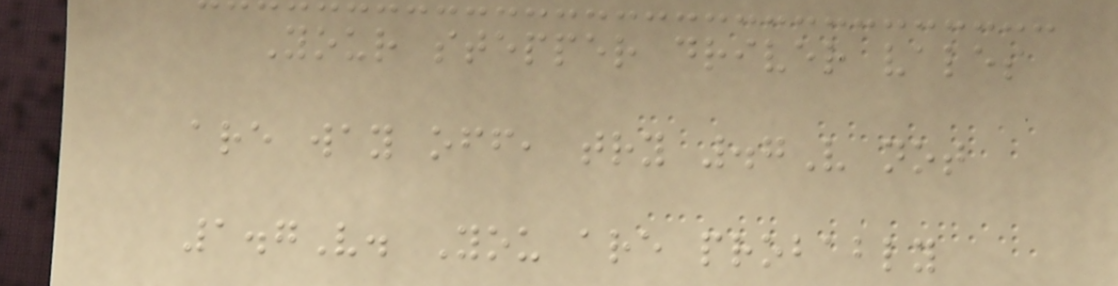Your stepper driver vales
are way off, try .7V not
1.7V. You are probably
